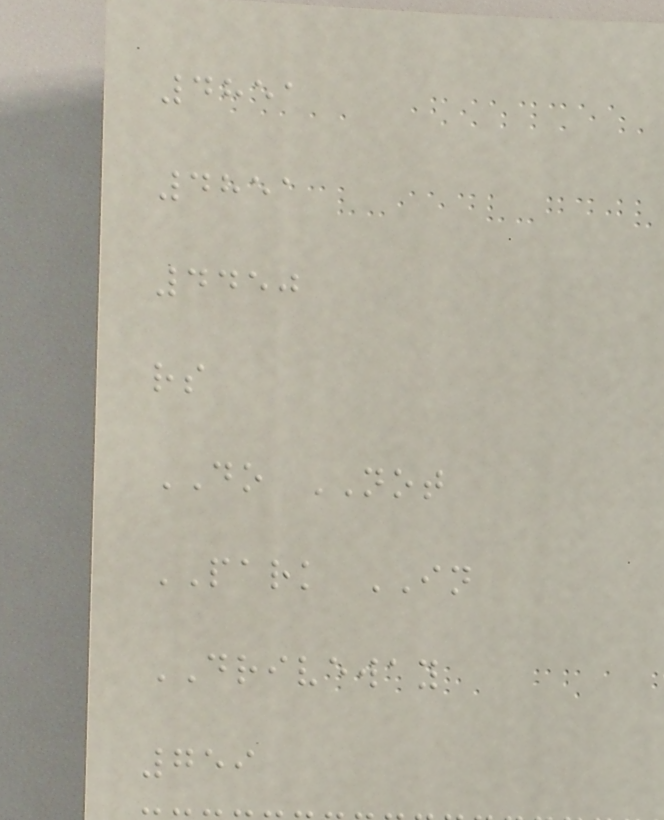4851
4851
4450
rs
DO NOT
PARK IN
DRIVEWAY
759
